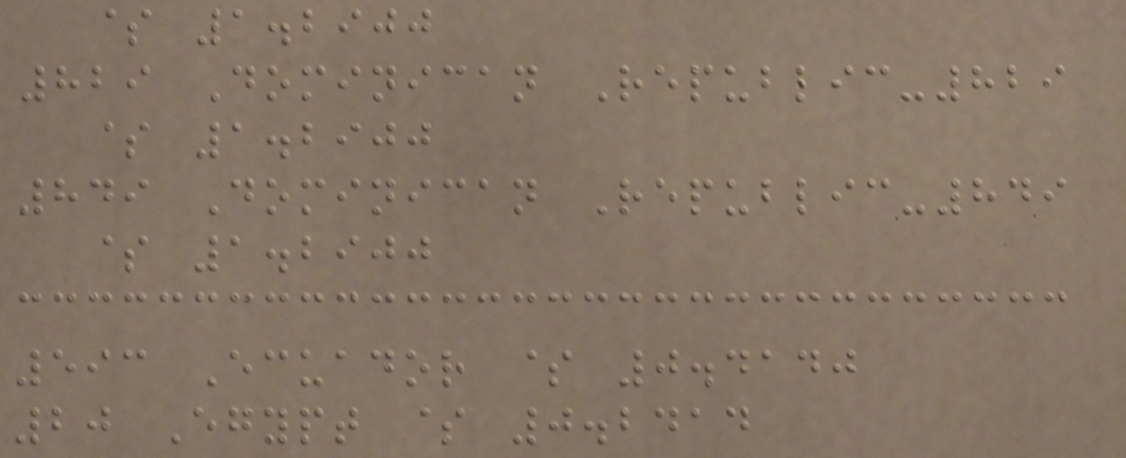$ 1.2900
829 Dominican Republic-829
$ 1.2900
849 Dominican Republic-849
$ 1.2900
593 Ecuador $ 0.4140
20 Egypt $ 0.2414
